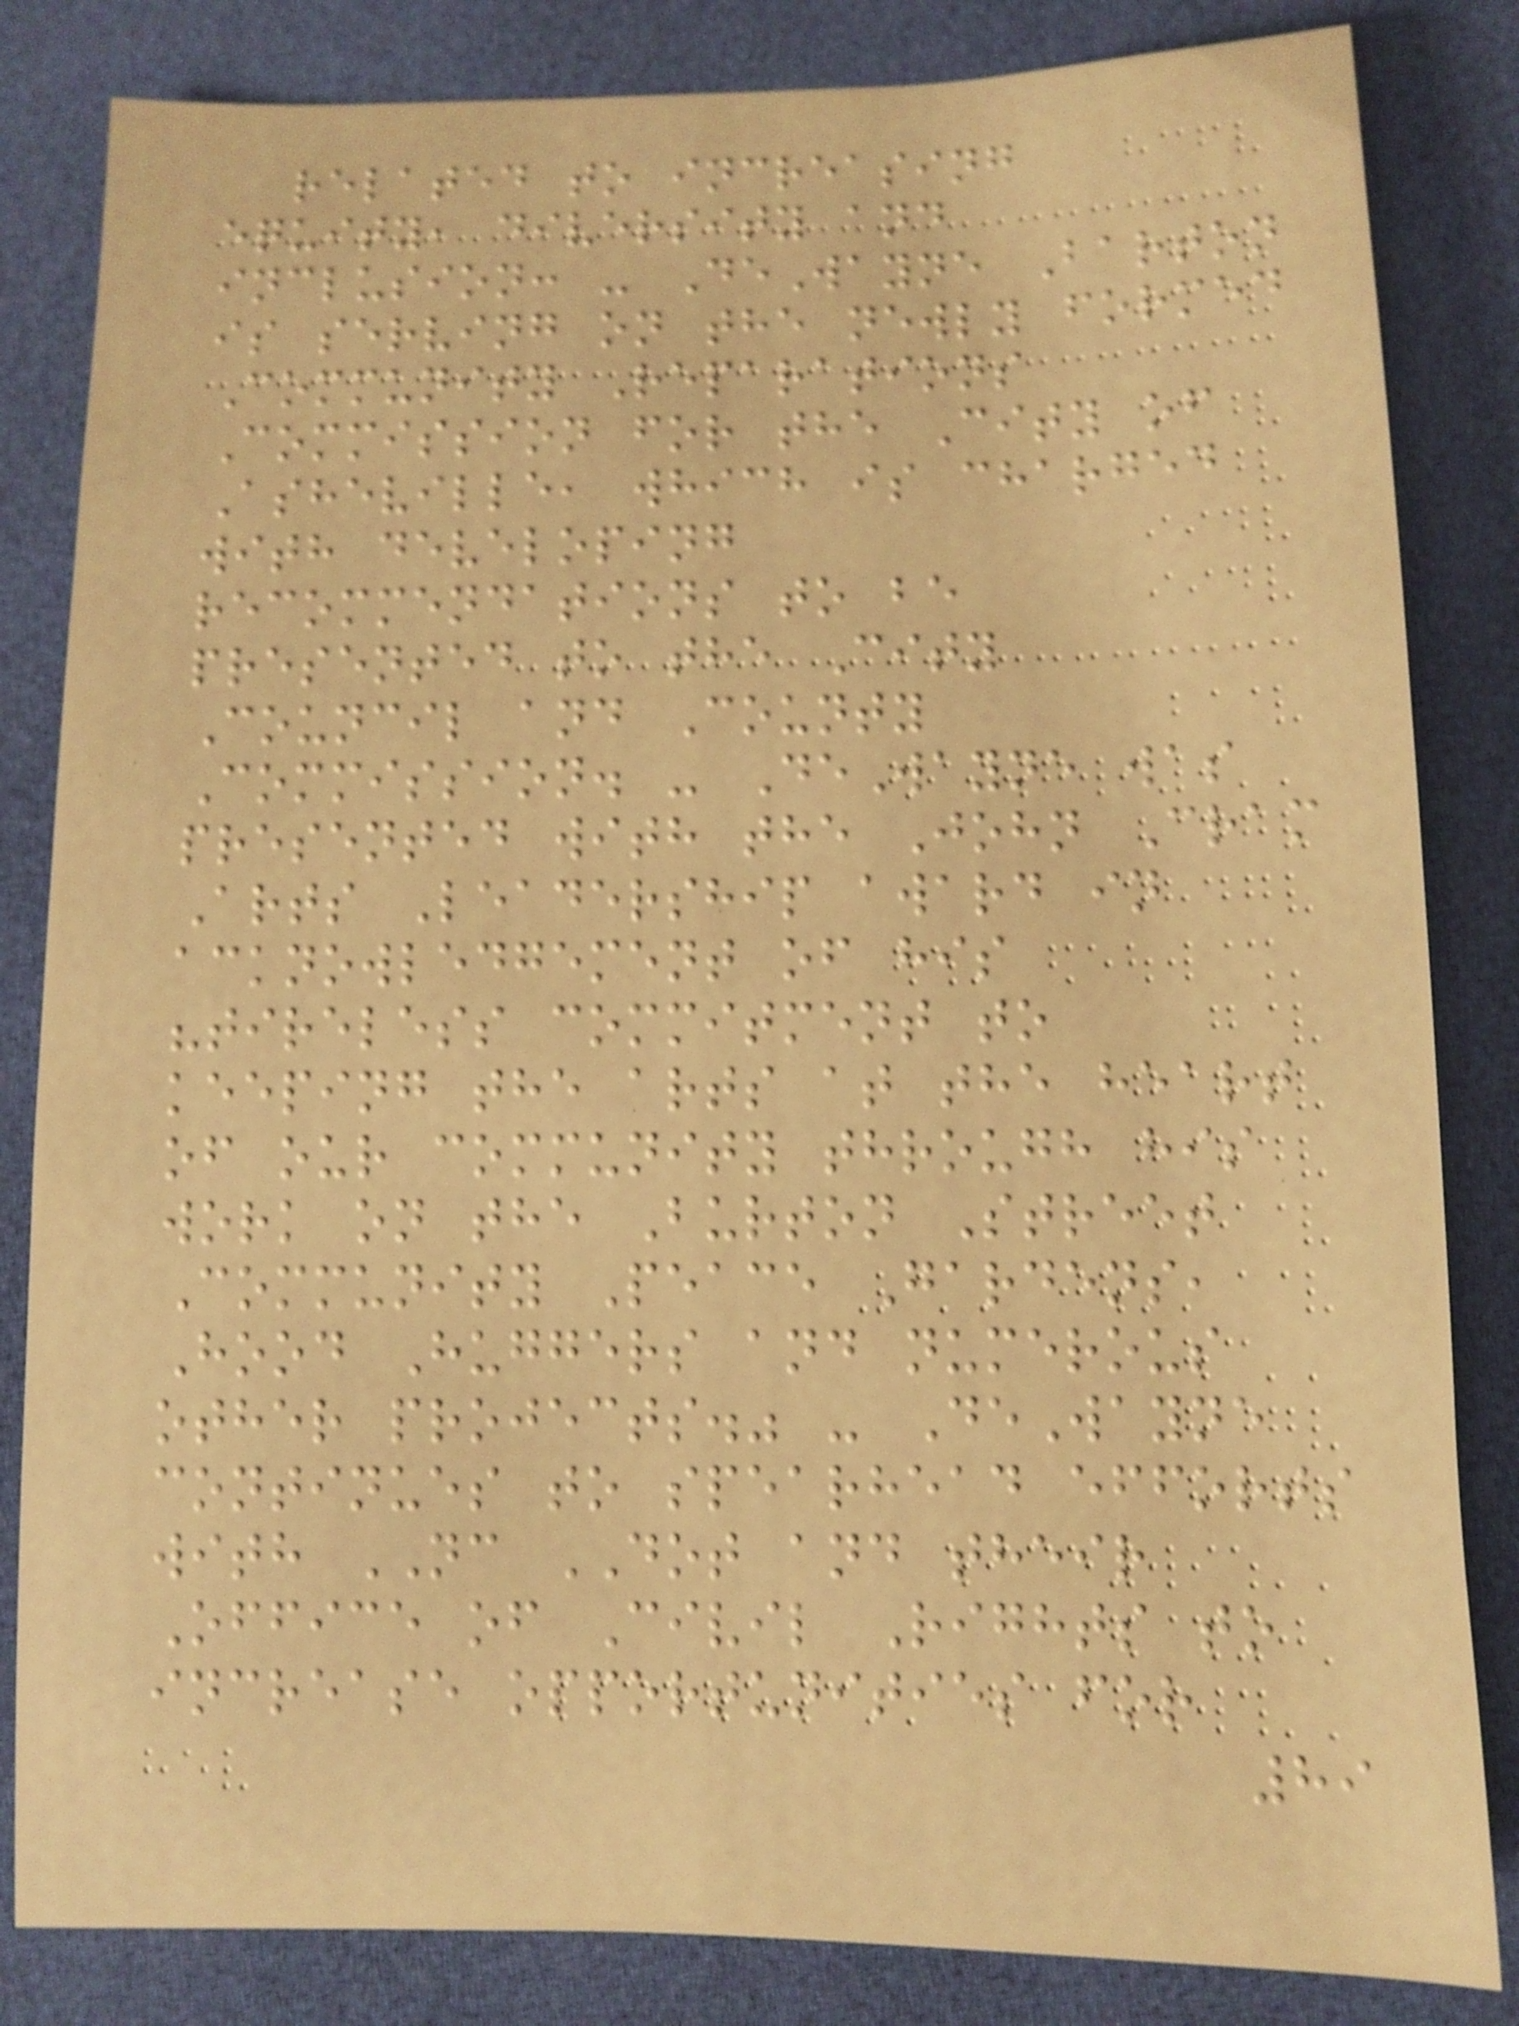related to increasing
equity, diversity and
inclusion: - DeWayne Barton
is serving on the newly formed
Community Reparations
Commission for the City of
Asheville, which is charged
with developing
recommendations to be
presented to the City
Council and County
Commission. - DeWayne was
presented with the John Cram
Arts Leadership award in
acknowledgement of his
"tireless commitment to
keeping the arts at the heart
of our community through his
work on the Burton Street
Community Peace Gardens,
Hood Huggers and numerous
other projects." - DeWayne
continues to spearhead efforts
with NC DOT and their
Office of Civil Rights to
increase opportunities for
89
